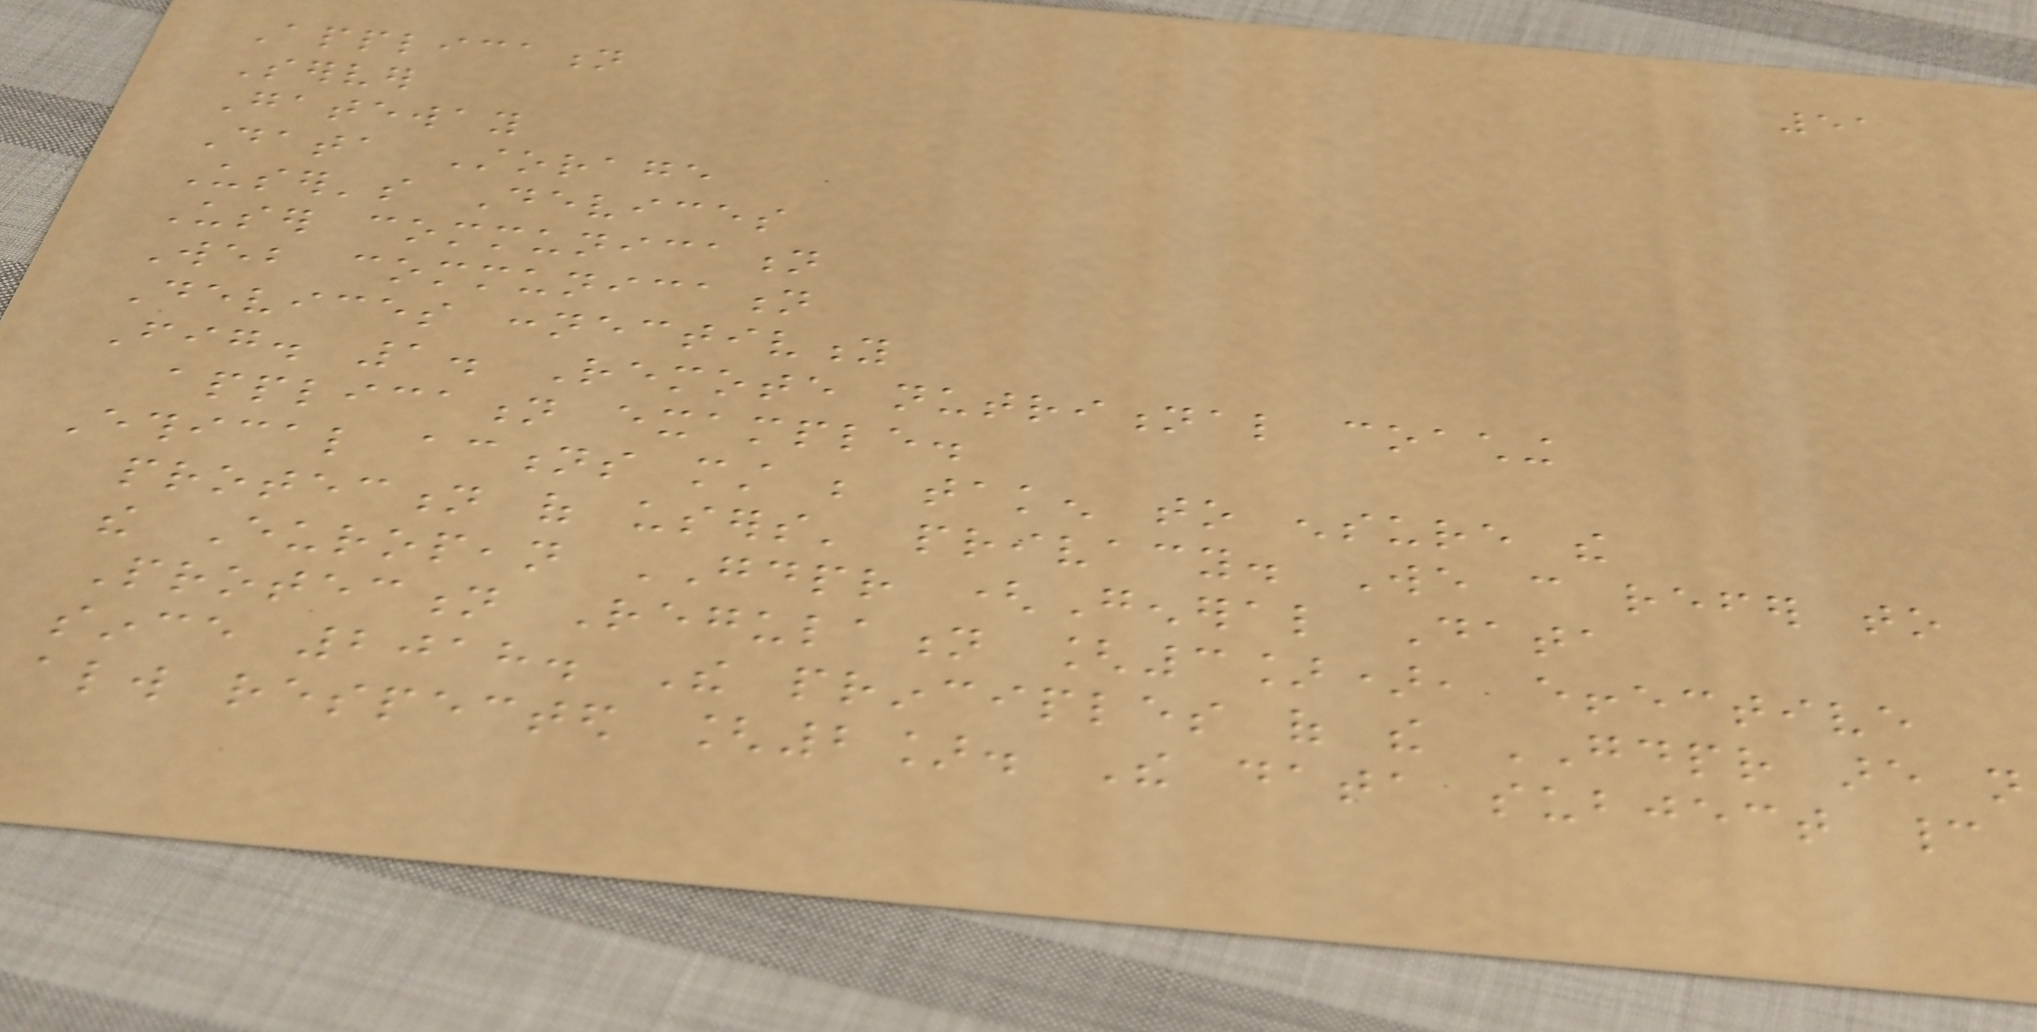51
Application
Server
Gateway
Data Storage
User's Devices
User communication
Web communication
Devices connectivity
Fig. 1. Remote nutritional coaching
application example.
Ethical actions must be taken to ensure the
protection of users' privacy. We can refer to
the European GDPR (General Data
Protection Regulation [3]), effective
since 2018. The principles of the GDPR are not
always respected [2]. The data subject cannot
